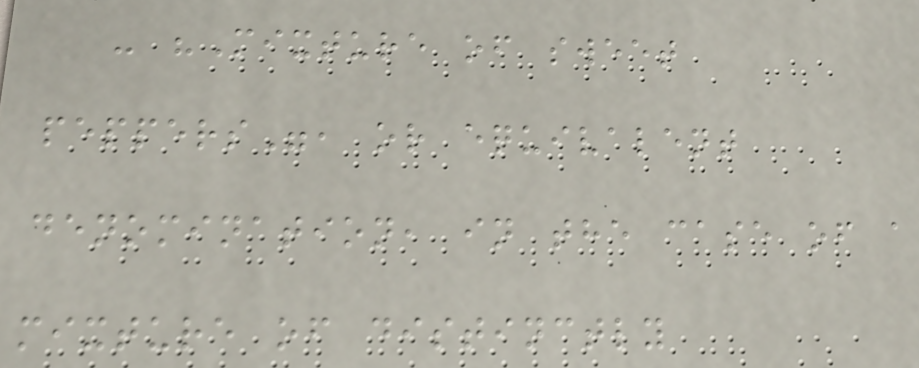- "Mixture of sweet
peppers", or equivalent
denomination, in the case of a
mixture of distinctly
